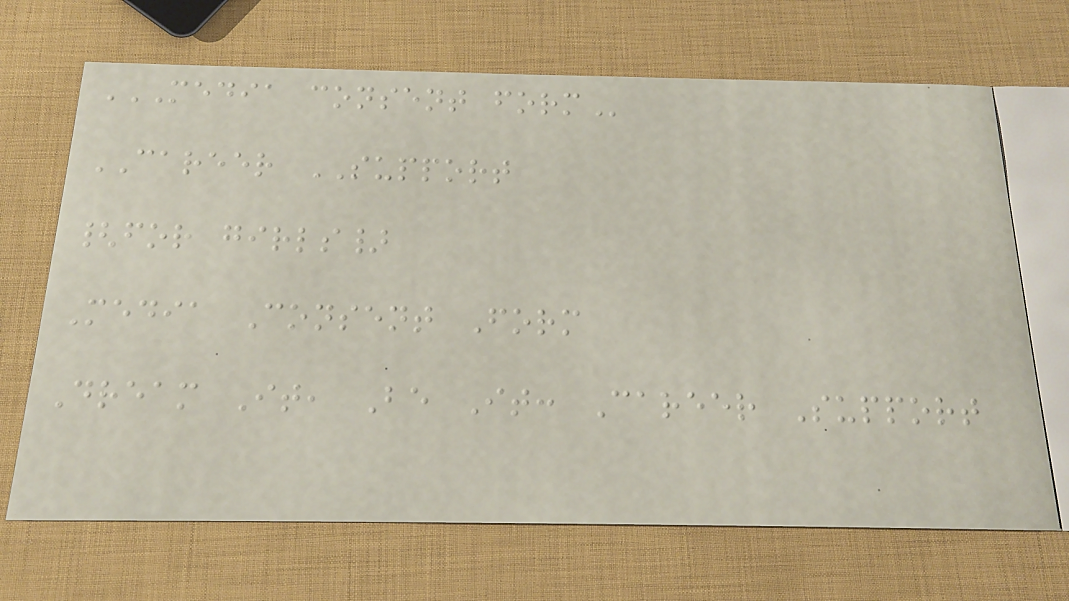MEDIA CONSENT FORM
CAREER SUPPORT
{for girls}
Media Consent Form
Dream It, Be It: Career Support
